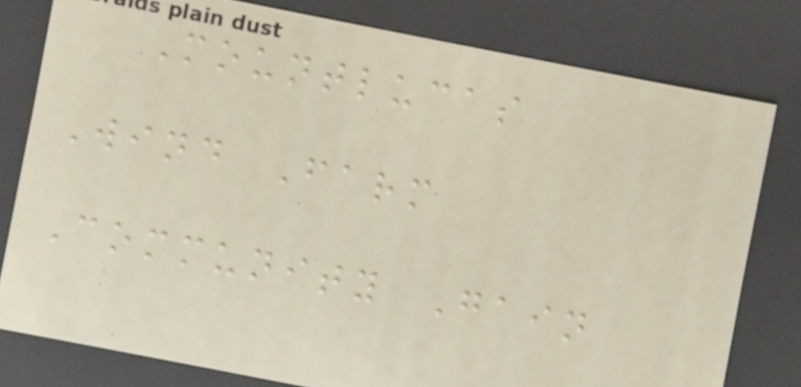Mountlucas
Wind Farm
Community Gain
